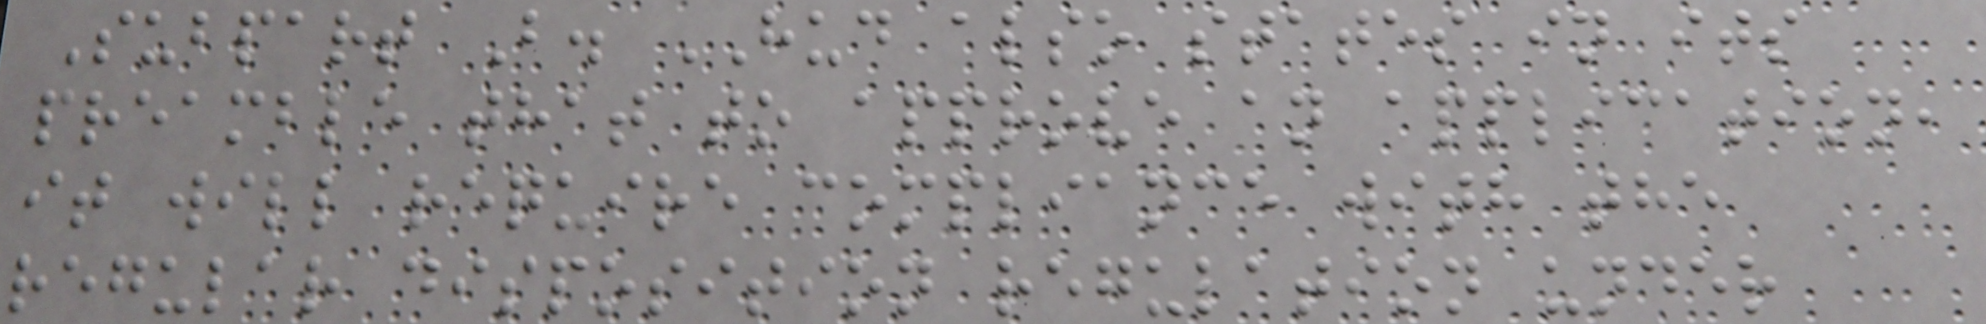Subpart B. HUD also states in its
preamble that to approve an application,
it will require compliance with the
regular disposition regulation under
